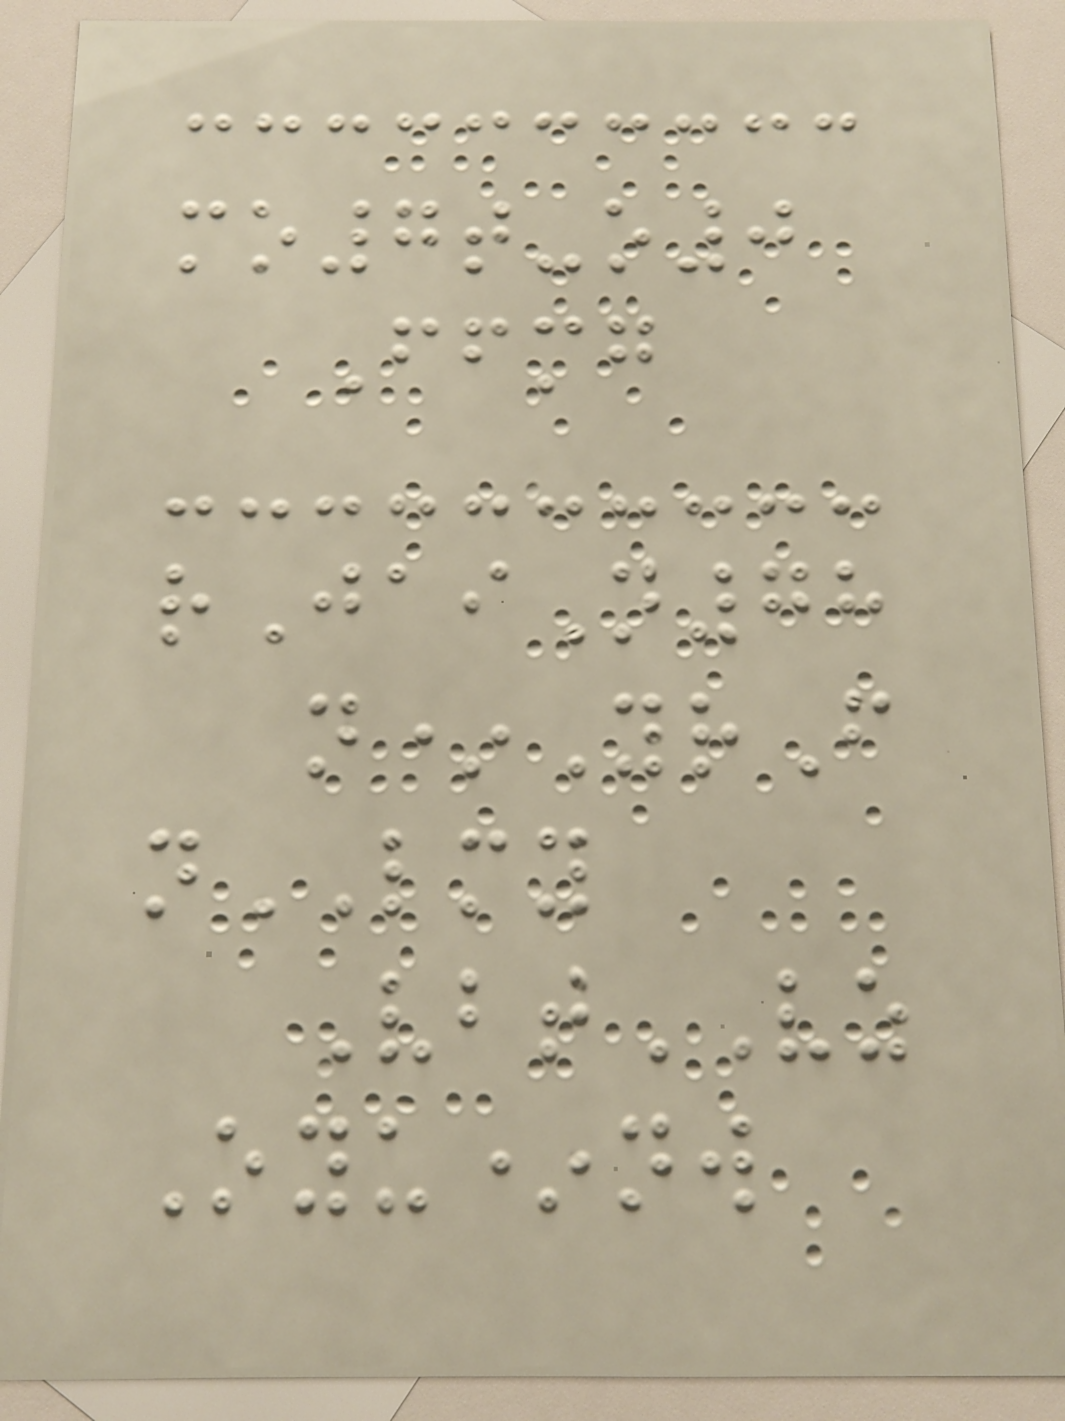mo7t-o0
Ffmg
rJaiN78
n*YrF
nLMY
VbtVZ
Oyu*nw
